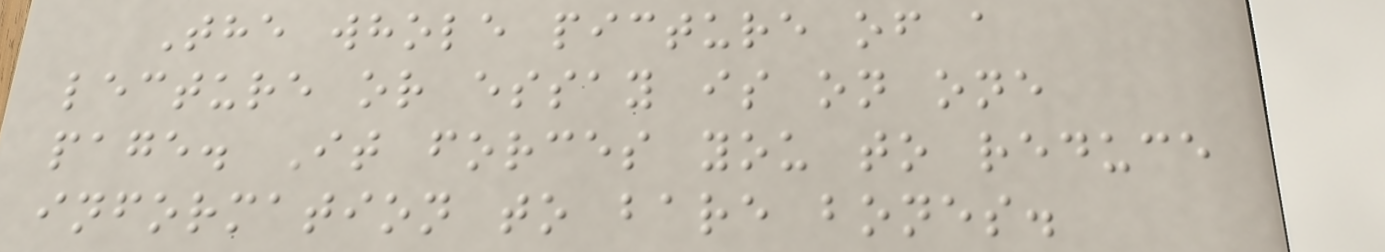The whole picture of a
lecture or essay is on one
page. It forces you to reduce
information to bare bones.
